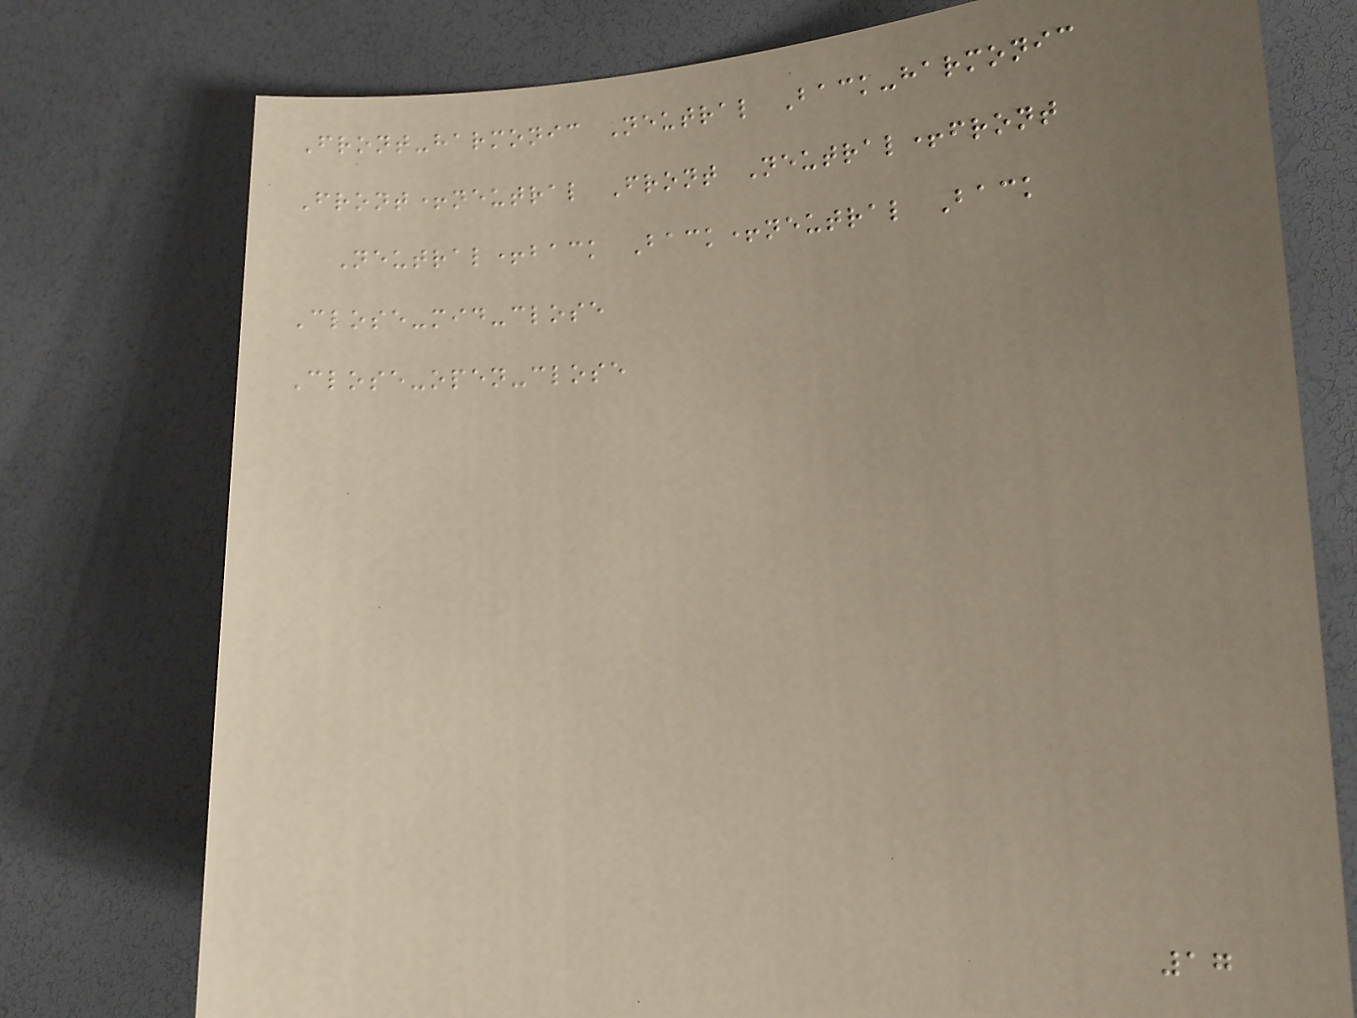Front-harmonic Neutral Back-harmonic
Front+neutral Front Neutral+front
Neutral+back Back+neutral Back
Close-mid-close
Close-open-close
17
